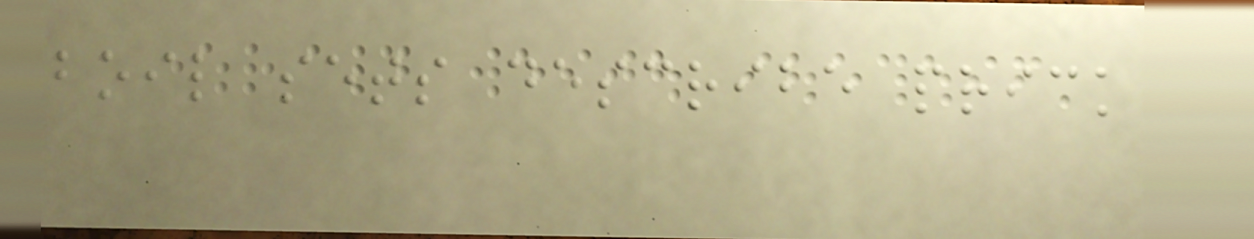boil sets describe prick
